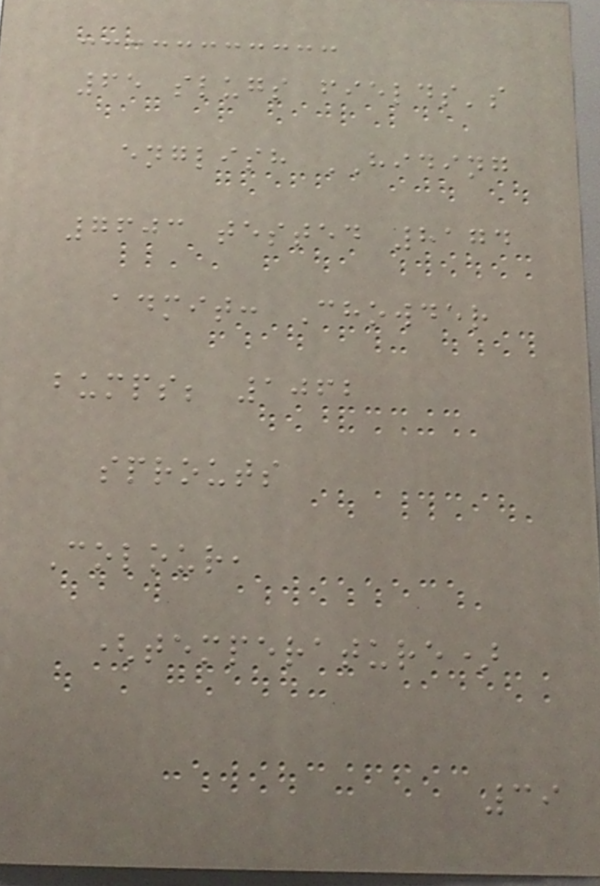65 slugs fields's
english HIDING
7603 tested 8174
admit: Chowder
bumps; 1062
sprouts
Colour,
(temperature)
39
